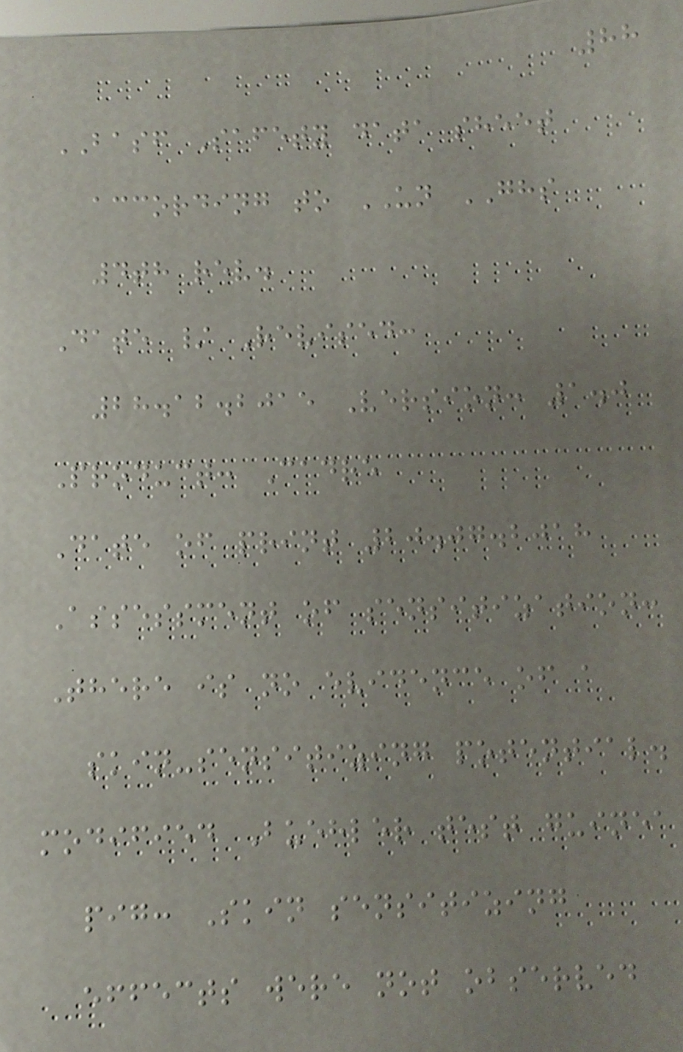88
BASF Safety data sheet
according to UN GHS
4th rev.
Date / Revised:
28.12.2015 Version: 1.0
Product: Cadre
Date of print 20.07.2018
Assessment of sensitization:
There is no evidence of a
skin-sensitizing potential.
modified Buehler test guinea
pig: Skin sensitizing
effects were not observed
